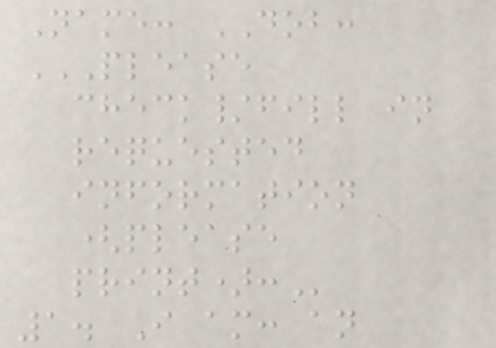Name: DOB:
PLEASE
CHECK/FILL IN
REQUESTED
INFORMATION
(PLEASE
PRINT):
1. I am: an
